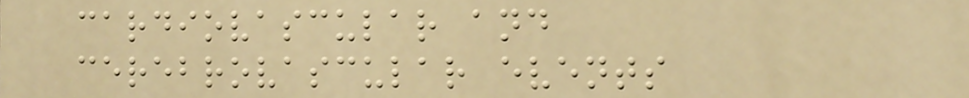cardiovascular and
cerebrovascular events
